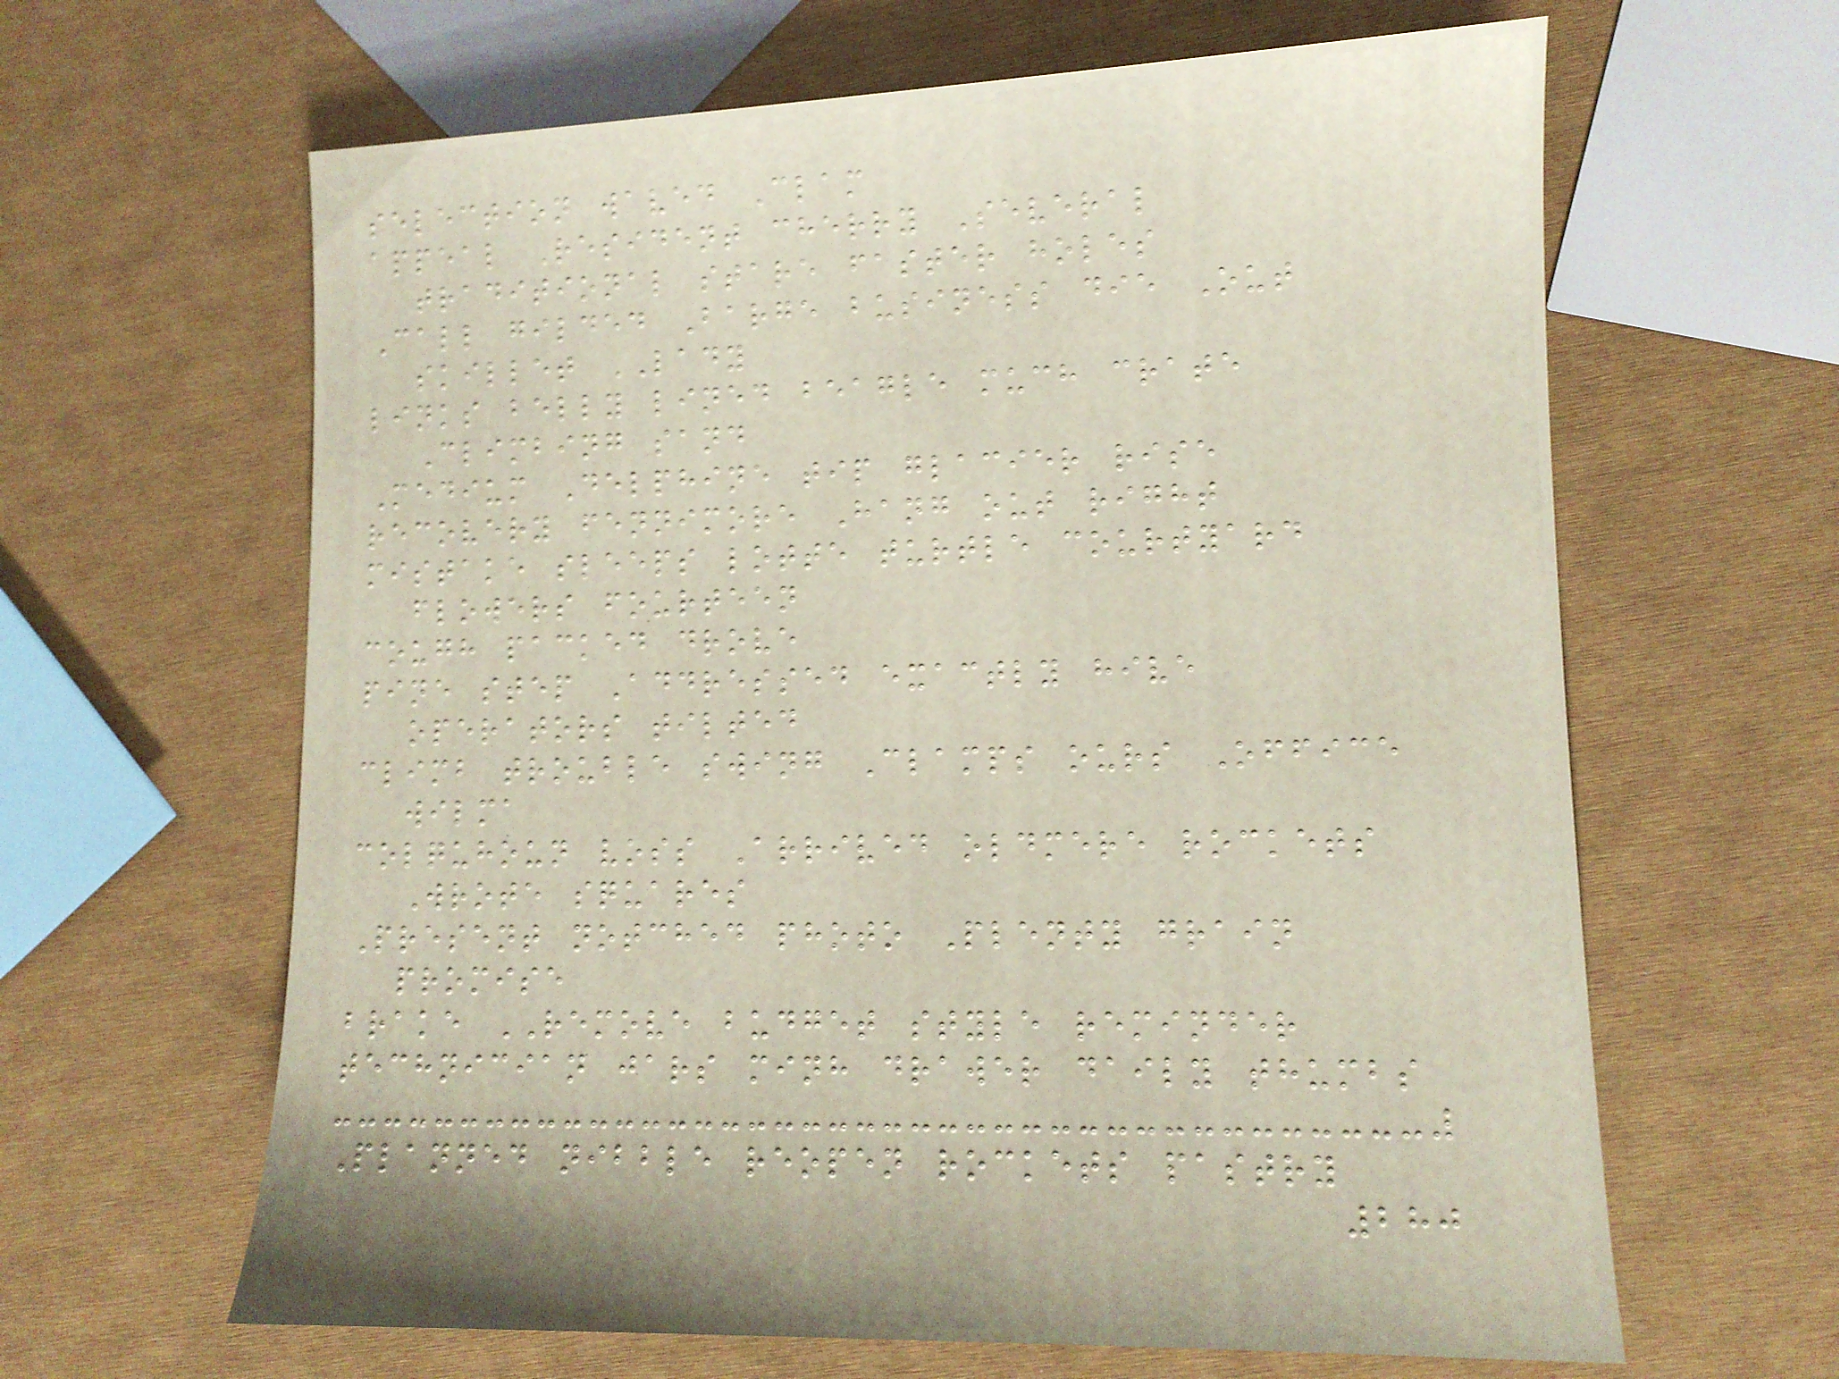selection waved Clam
appeal Resident cherry Several
traditional stare faster holes
Call gilded Barge business die Out
skillet LADY
links belly lined beagle much crate
Climbing sand
Medium Delphine tip glacier rise
recovery fennimore Hang out right
mistake sleeps lotte turtle courtyard
flowers fourteen
cough packed drove
pine step Addressed exactly hive
operators tilted
climb trouble swing Clamps ours Office
wilma
colquhoun voss Arrived oldmere rockets
Wrote squares
Present notched photo Plenty grain
promise
brake REMOVE budget style reminder
technician jars minh drawer daily thumbs
Planned nibble reopen rockets pastry
280
